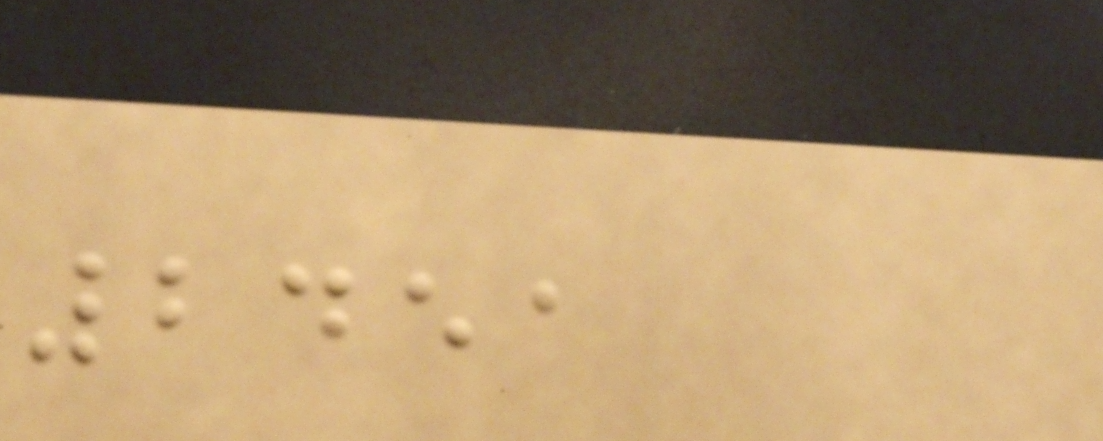2451
